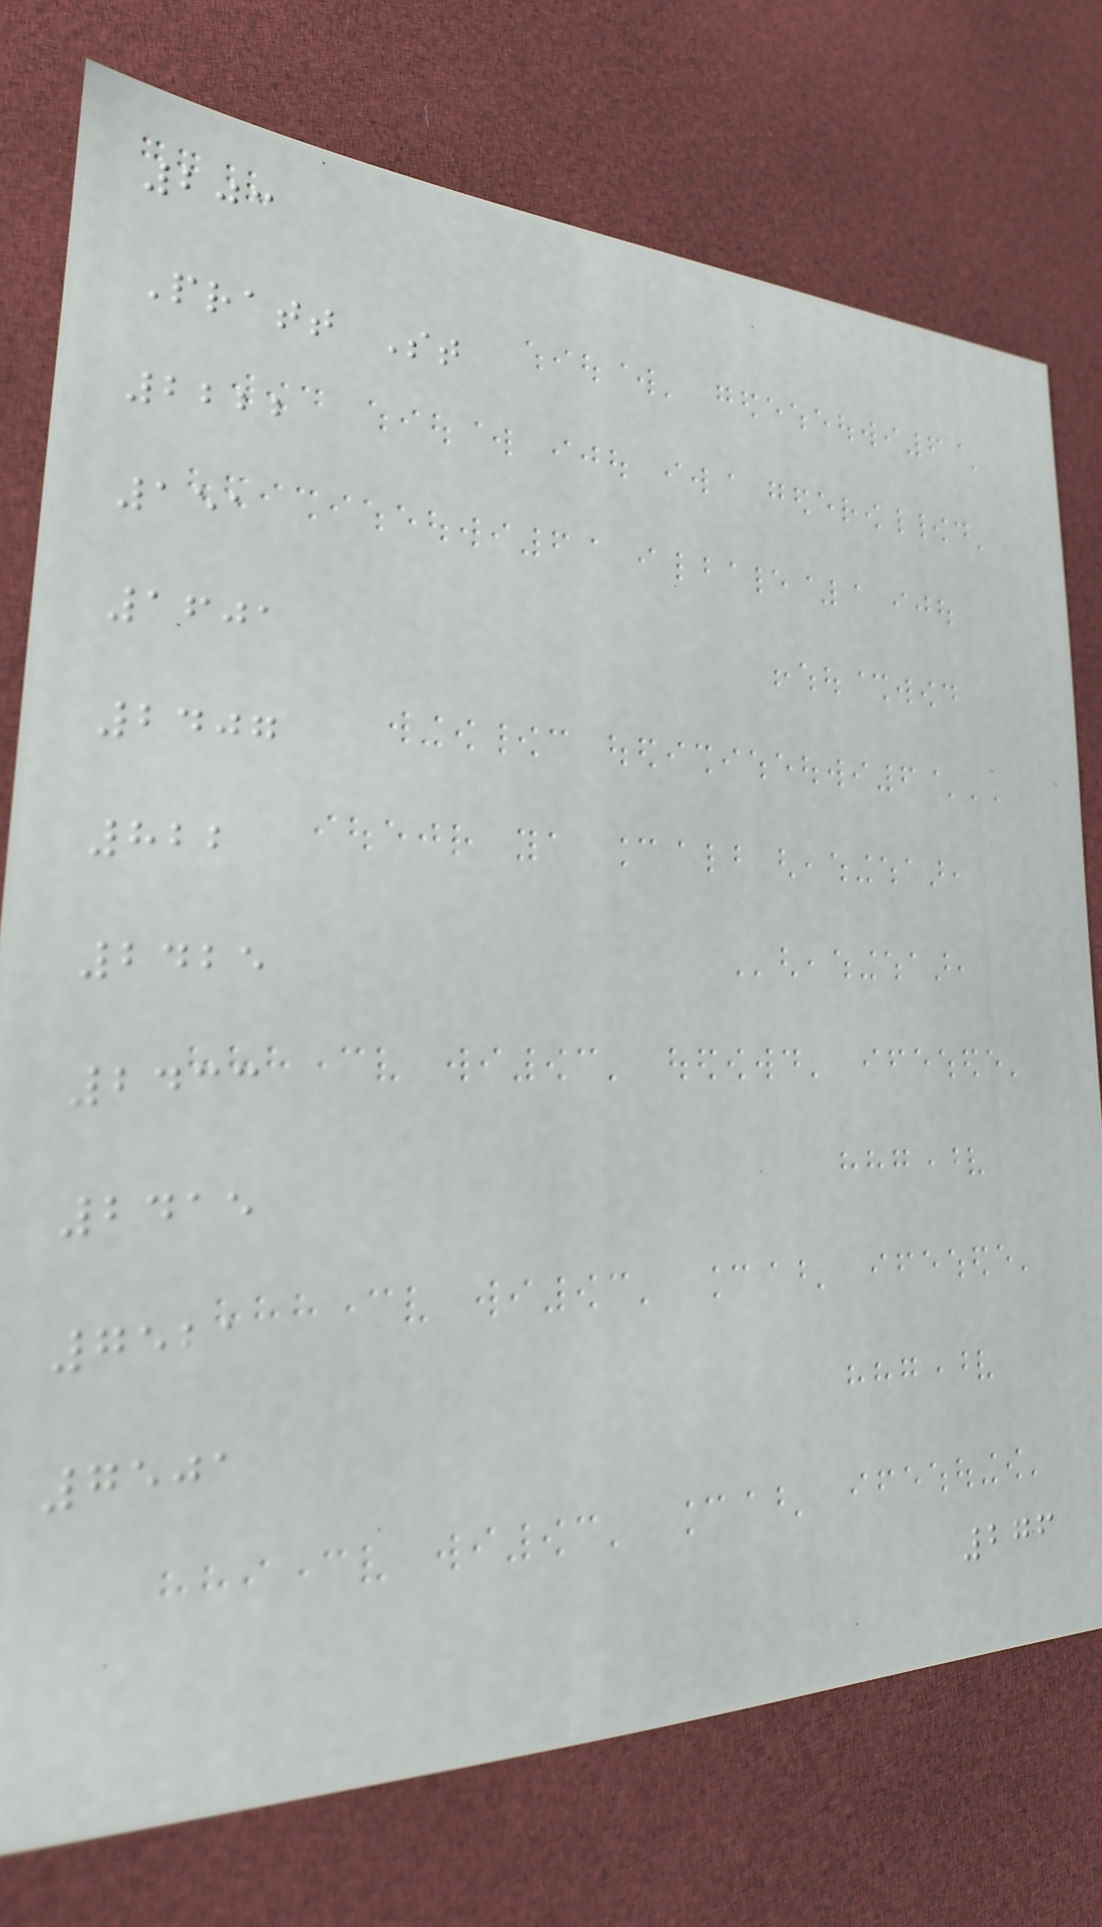203
Pratt St
2222
151
1601
2407
822
2425
2433
2415
7521
7501
276
